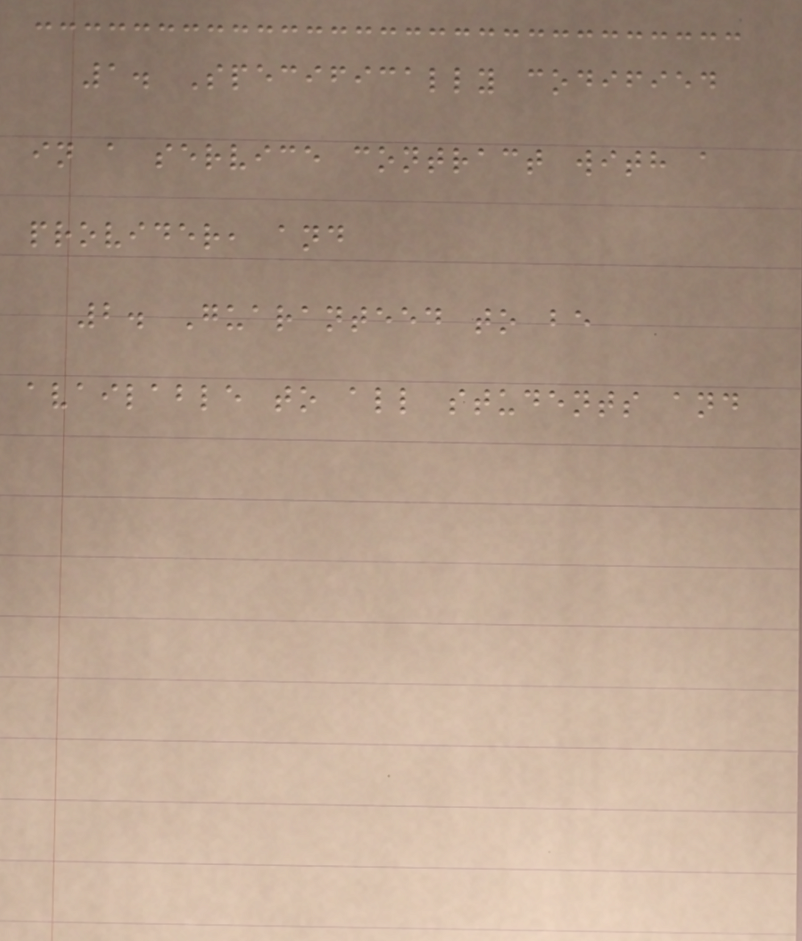1. Specifically codified
in a service contract with a
provider, and
2. Guaranteed to be
available to all students and
